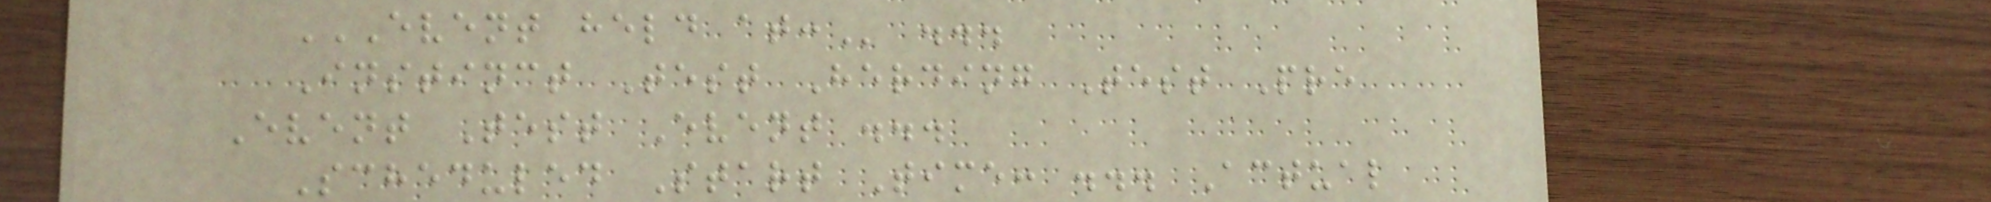EVENT HELD AT: ...
Instinct Test Herding Test Pre
Event Test Event ...
Scheduled Start Time: ... Actual
